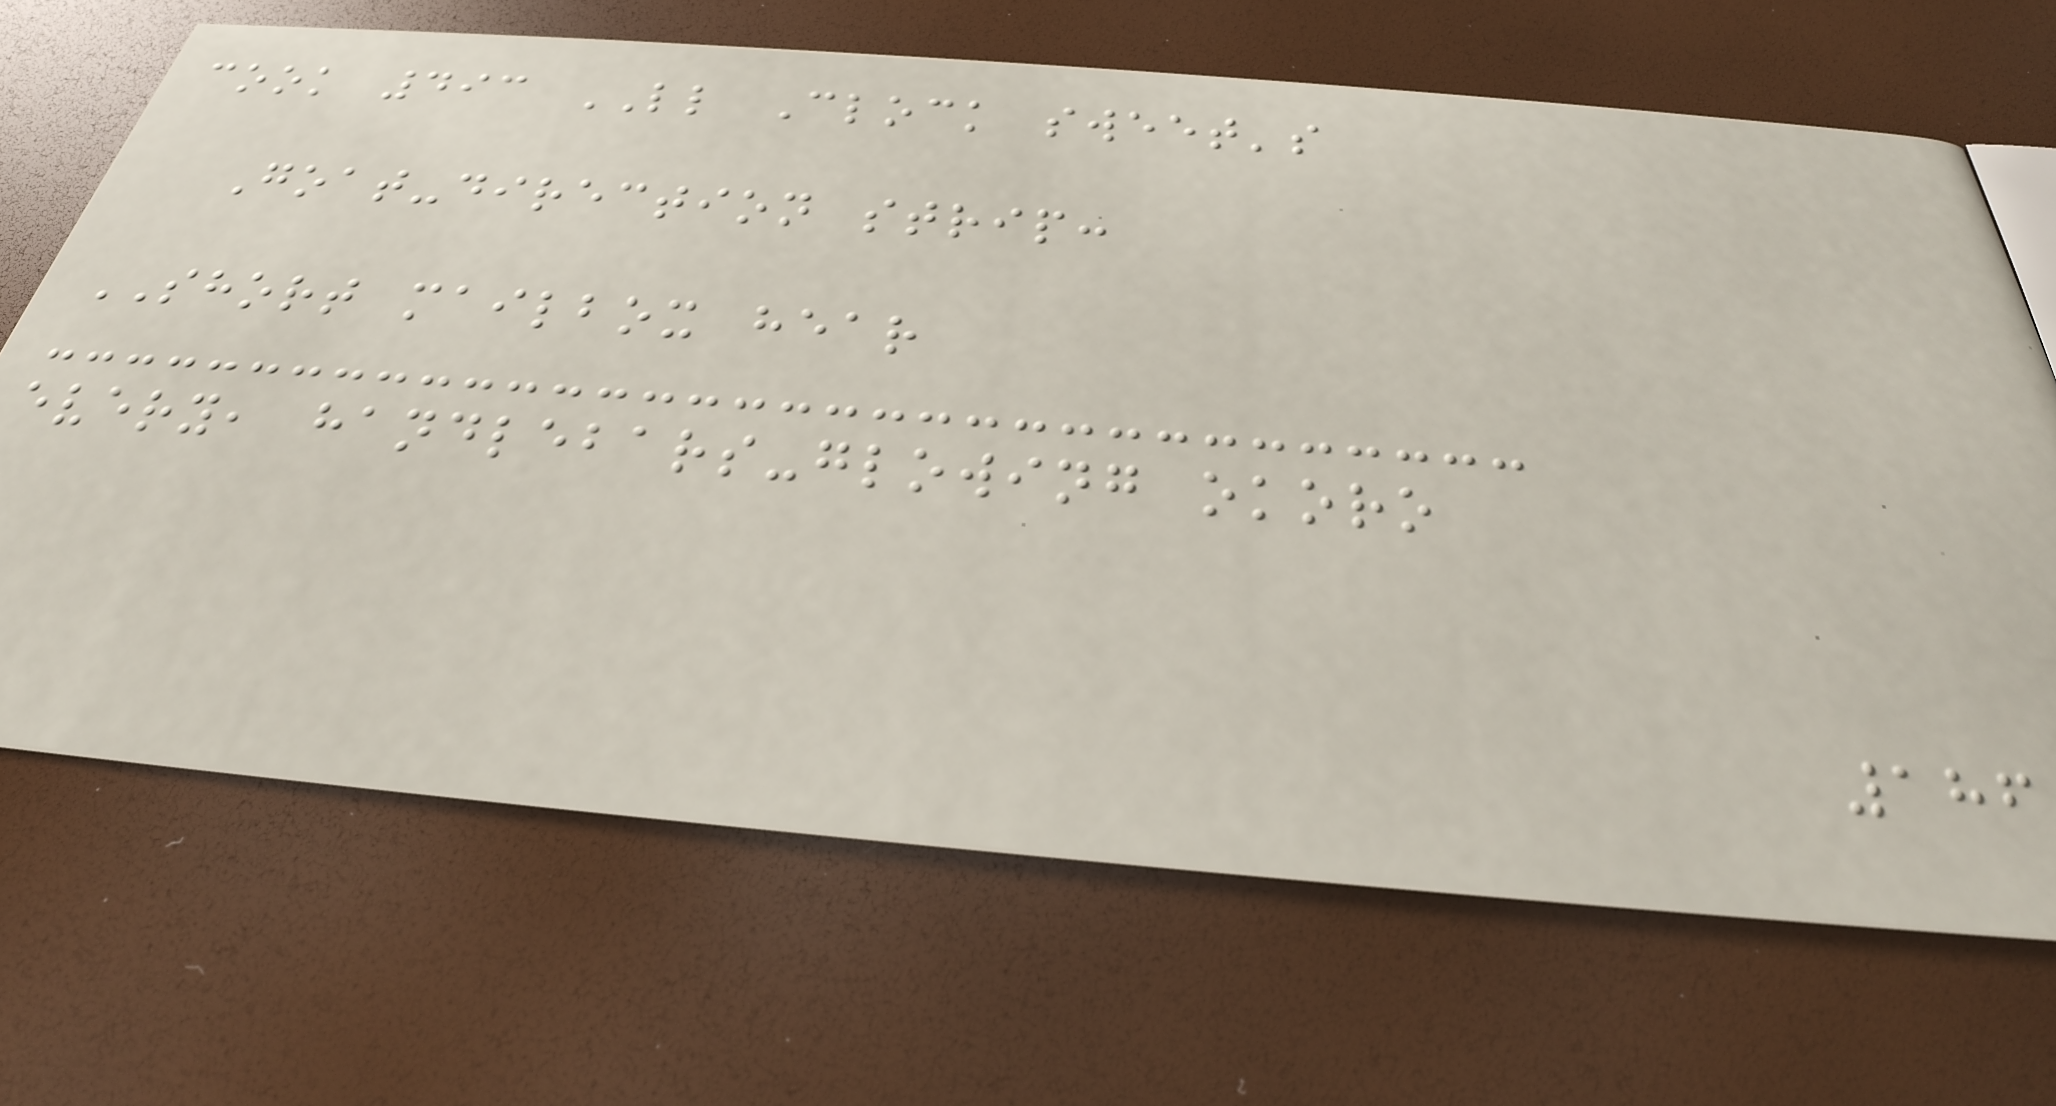cook 493 LL Clock sweet's
Goat-direction strip:
SHORT mailbox hear
every, handlebars-glowing okoro
186
